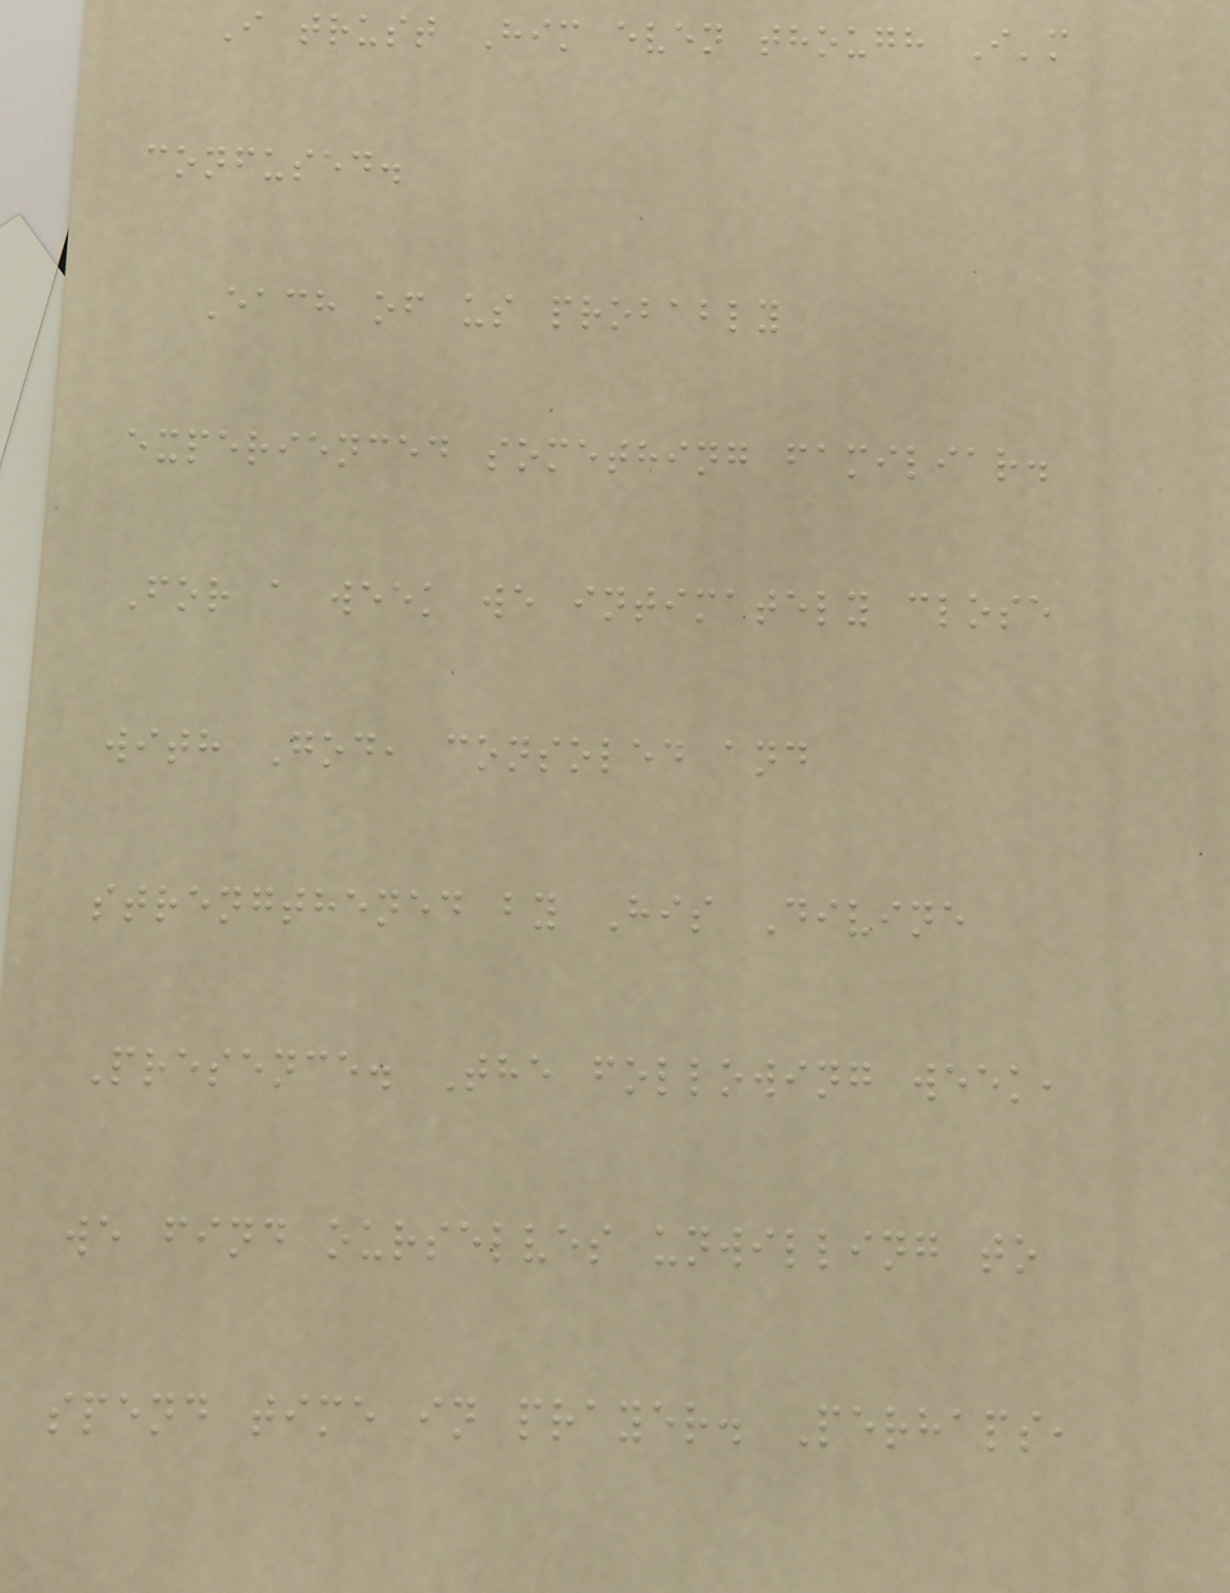I trust Him even though I'm
confused.
Each of us probably
experienced something familiar.
For a week we intimately close
with God, consoled and
strengthened by His Divine
Presence. The following week,
we find ourselves unwilling to
spend time in prayer. Perhaps,
